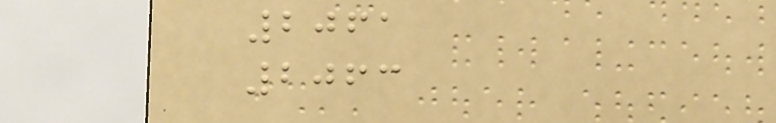2061
2063
